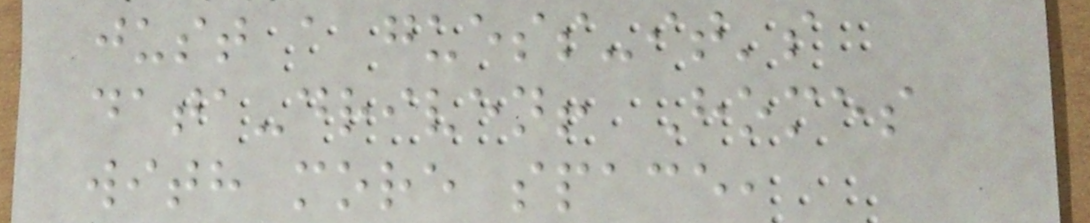just a guess-it's
data-driven! Homes
with more space,
